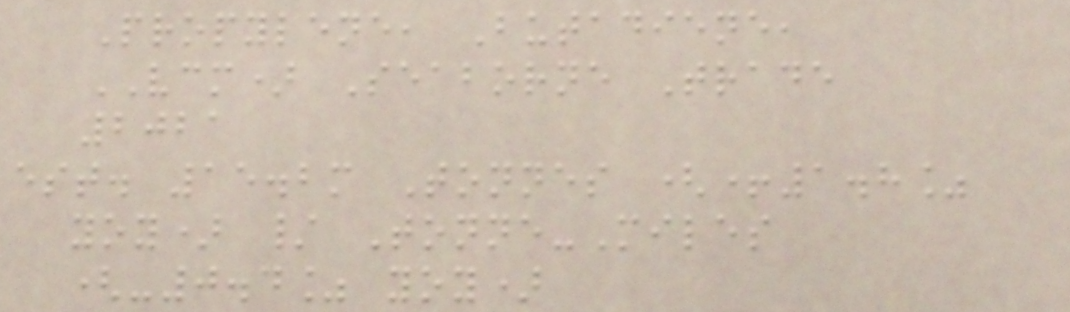Propylene, Butadiene,
VCM) Seaborne Trade
2021
est. 15.2m Tonnes (+1.8%
yoy) / Tonne-Miles
(-0.4% yoy)
